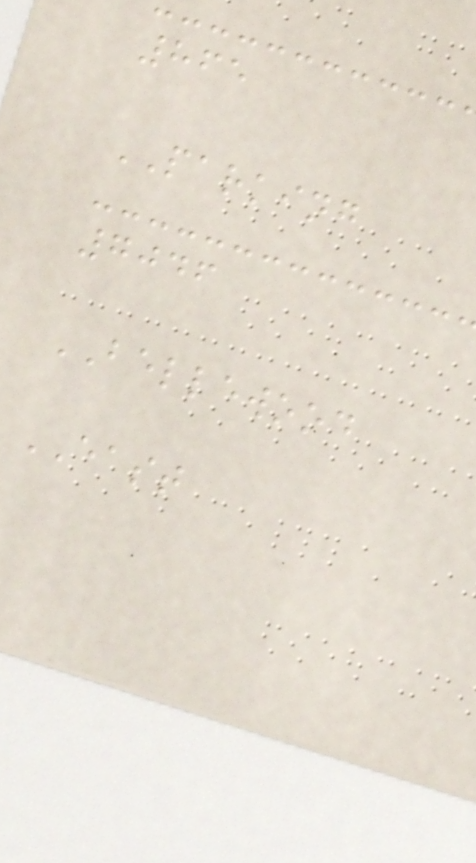865
PARKING
7046
BELLEWOOD
EAST
